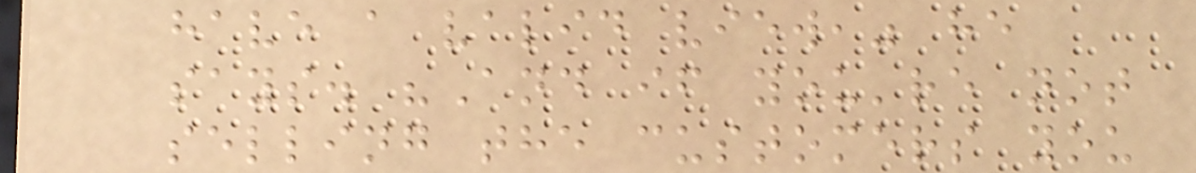have a valid view," he
says. "And if you're not
selling the customers you
